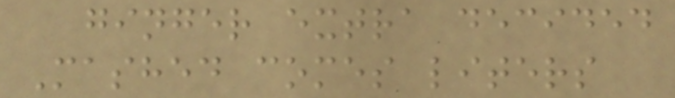ginger extra decided
Mashed comes liters
